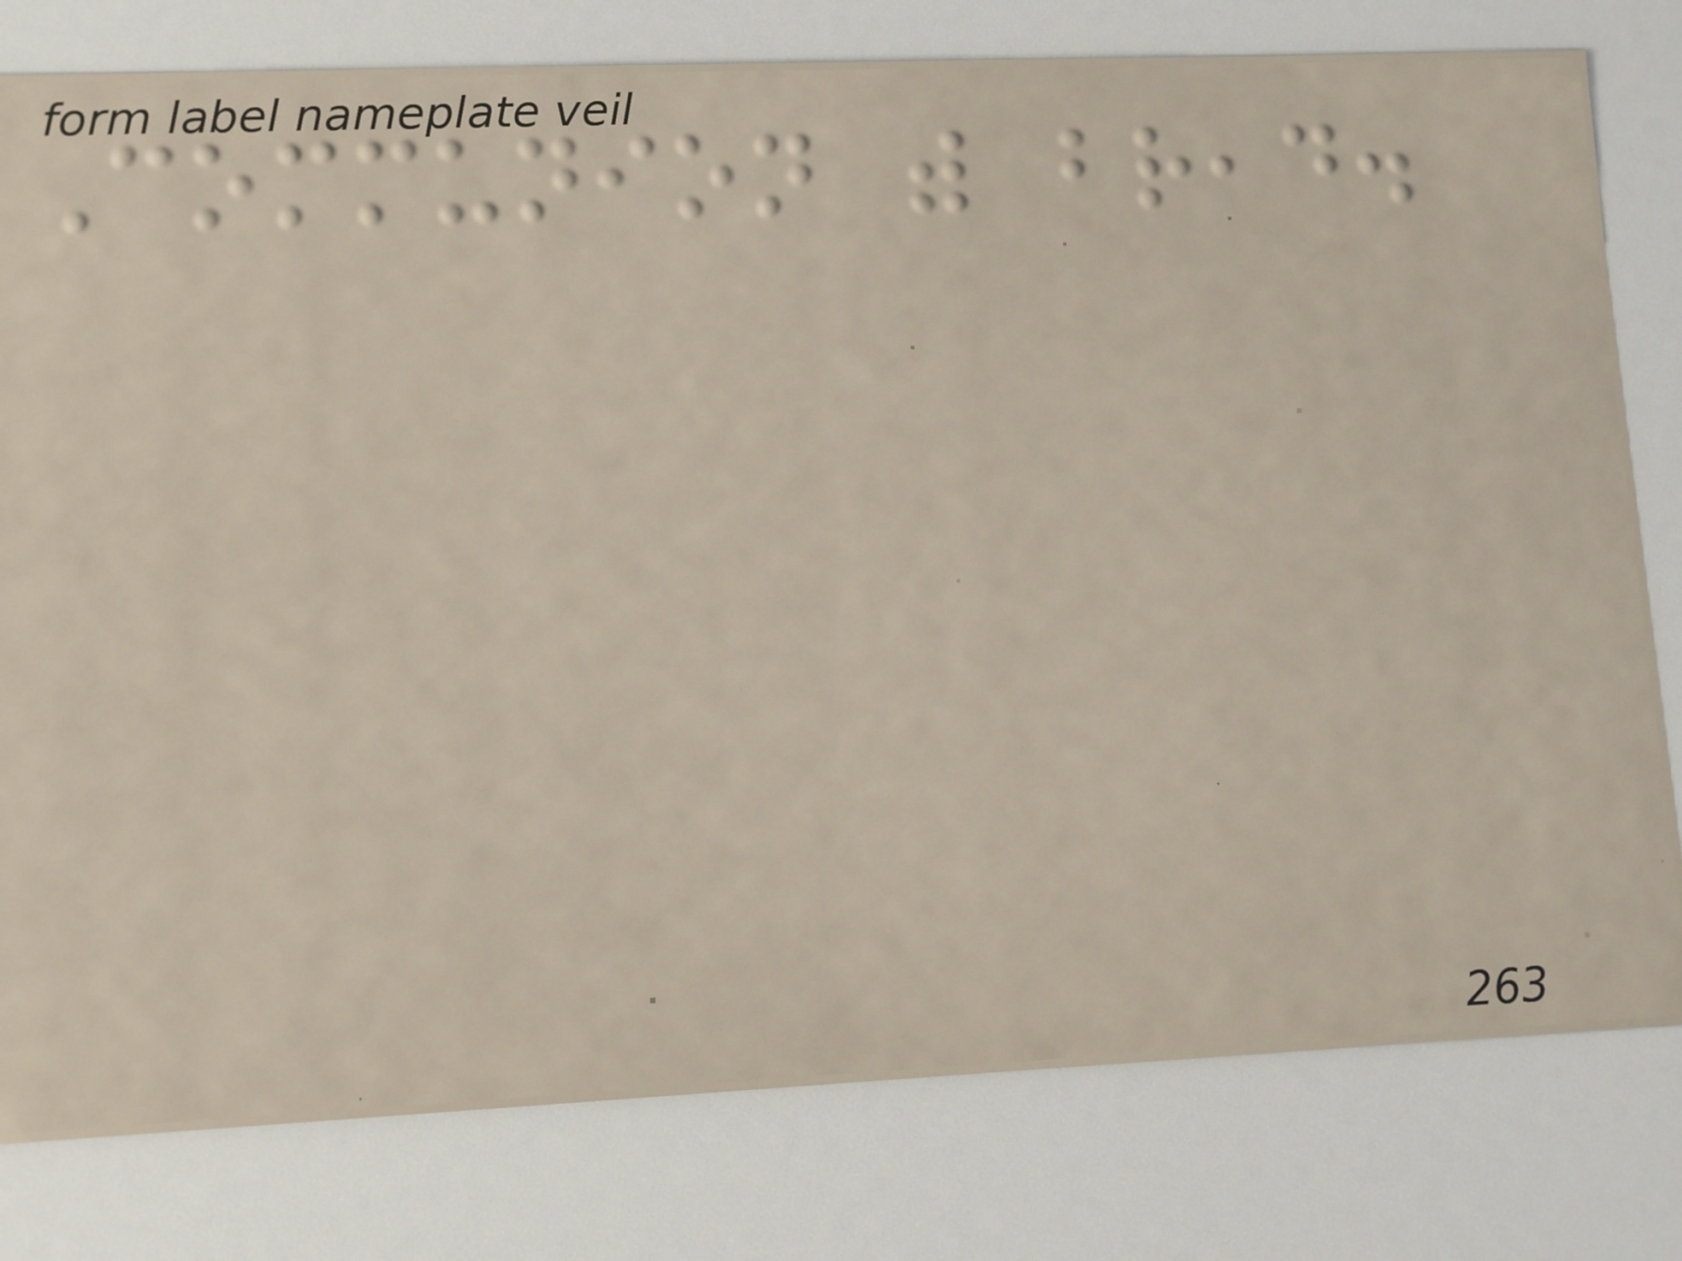Communion with bread.
